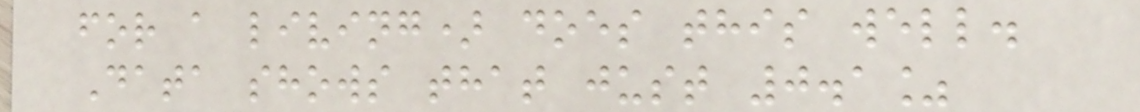for a living) does this well.
Data shows that just 0.1%
